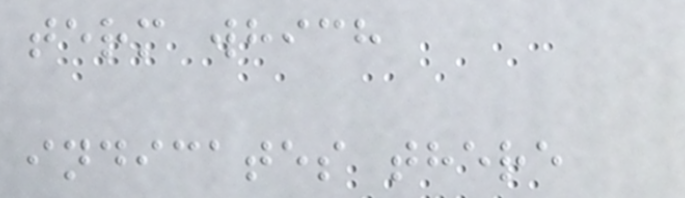term which
indicates there
